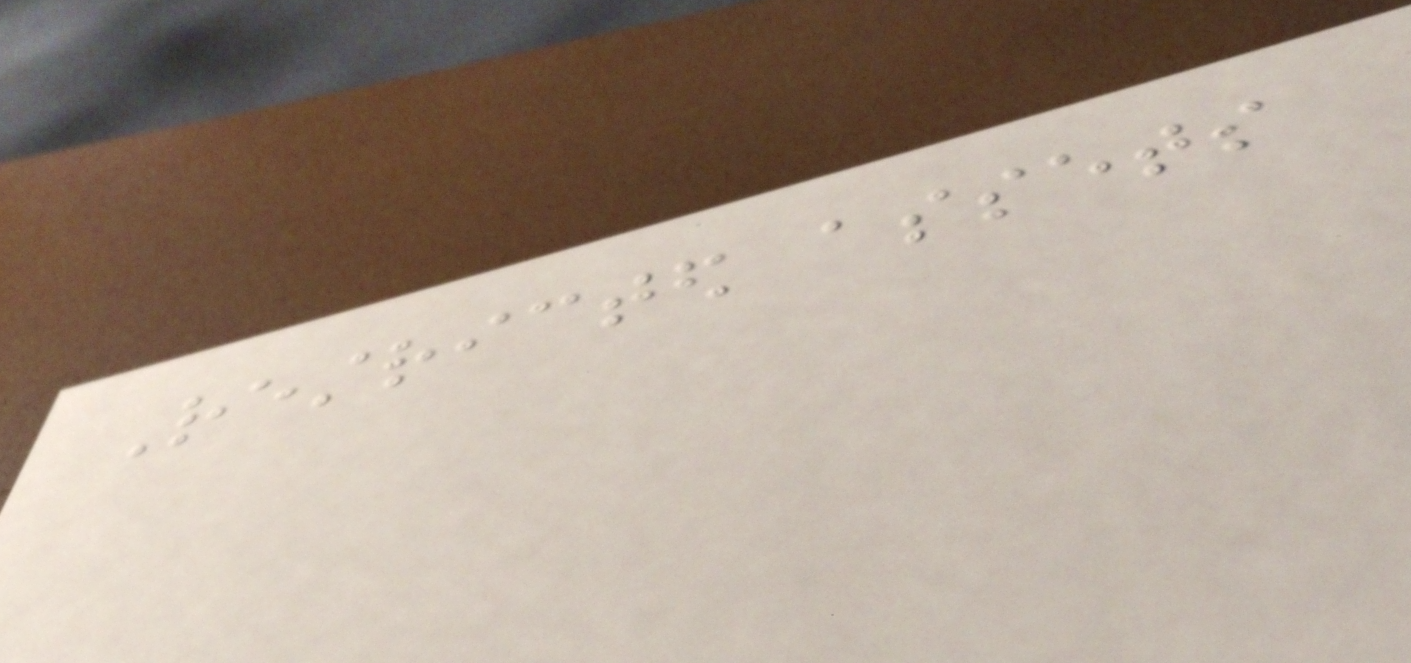Restricted assets
